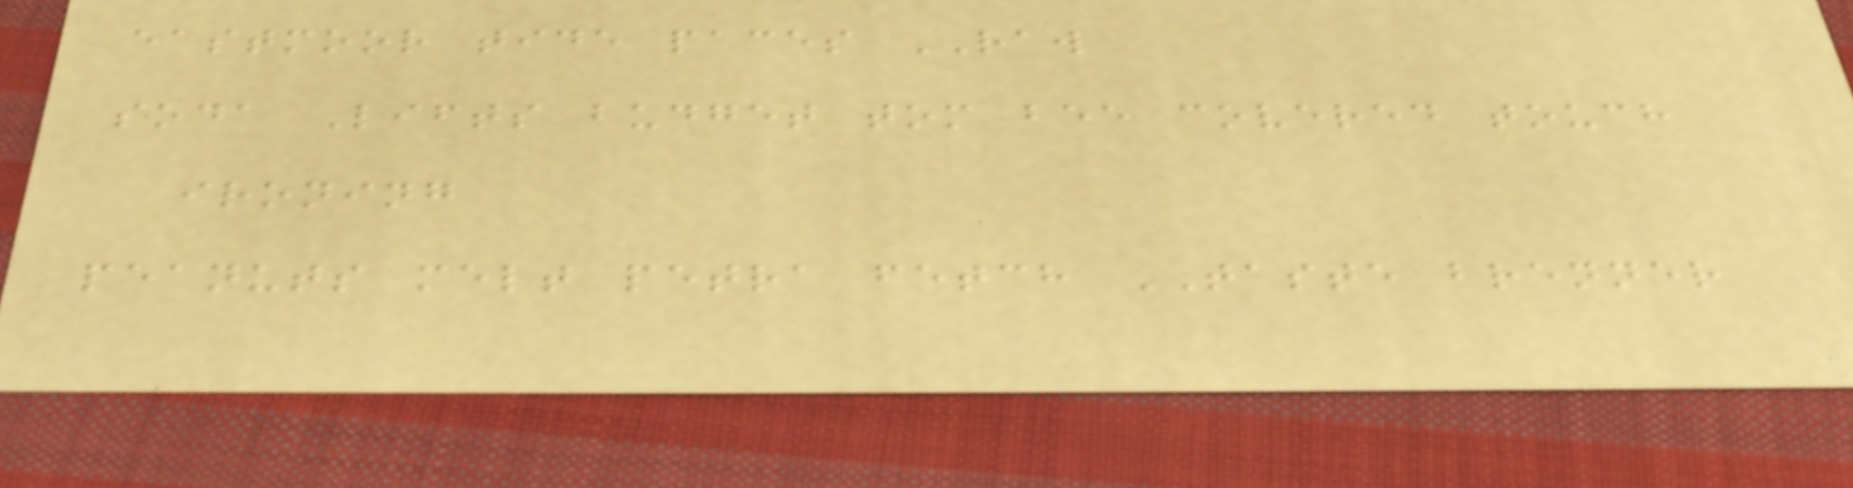eastmoor tide paces RAW
soda Lifts budget tom bee covered touch
ironing
peanuts melt petra fetch TASTE brenner
